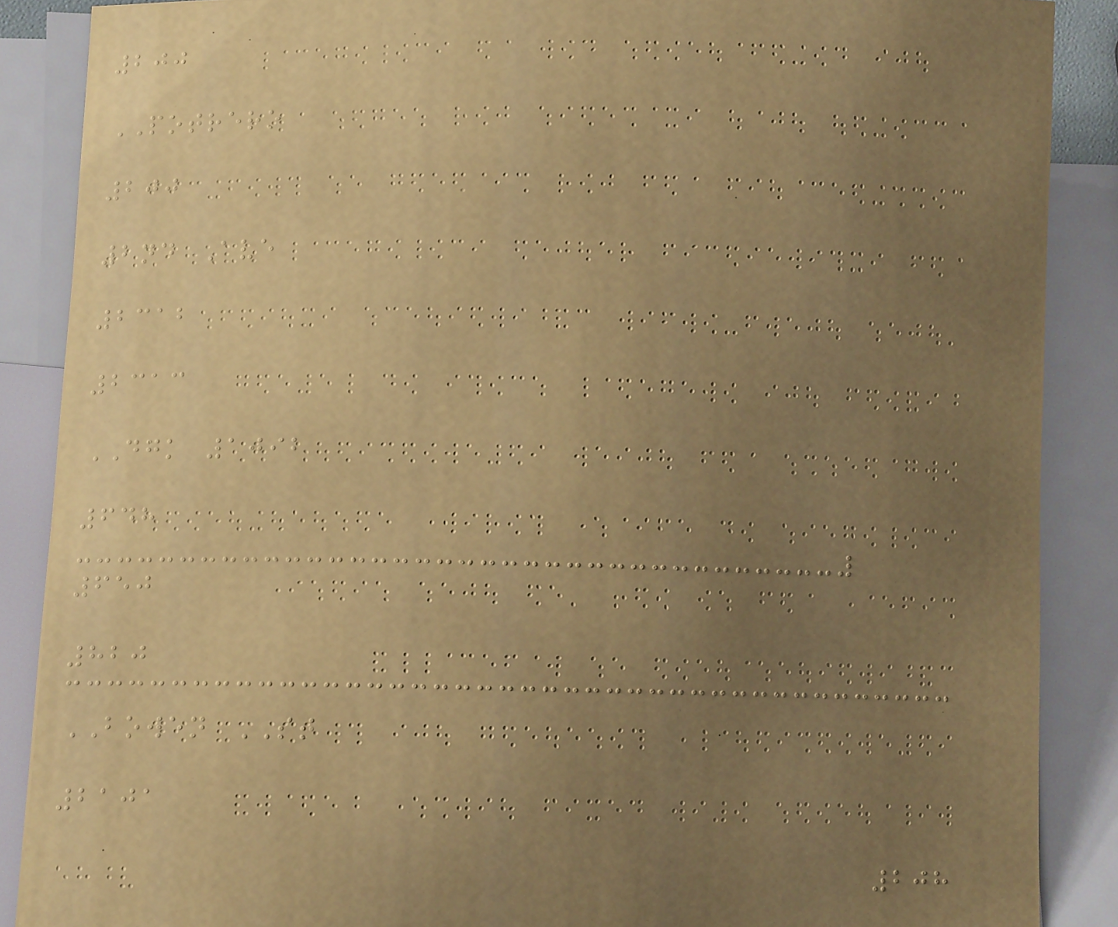200
POTRERO
200
2nd Ave
2312
2313
DGK 1092
648
650
820
BOWEN ST
2101
208
